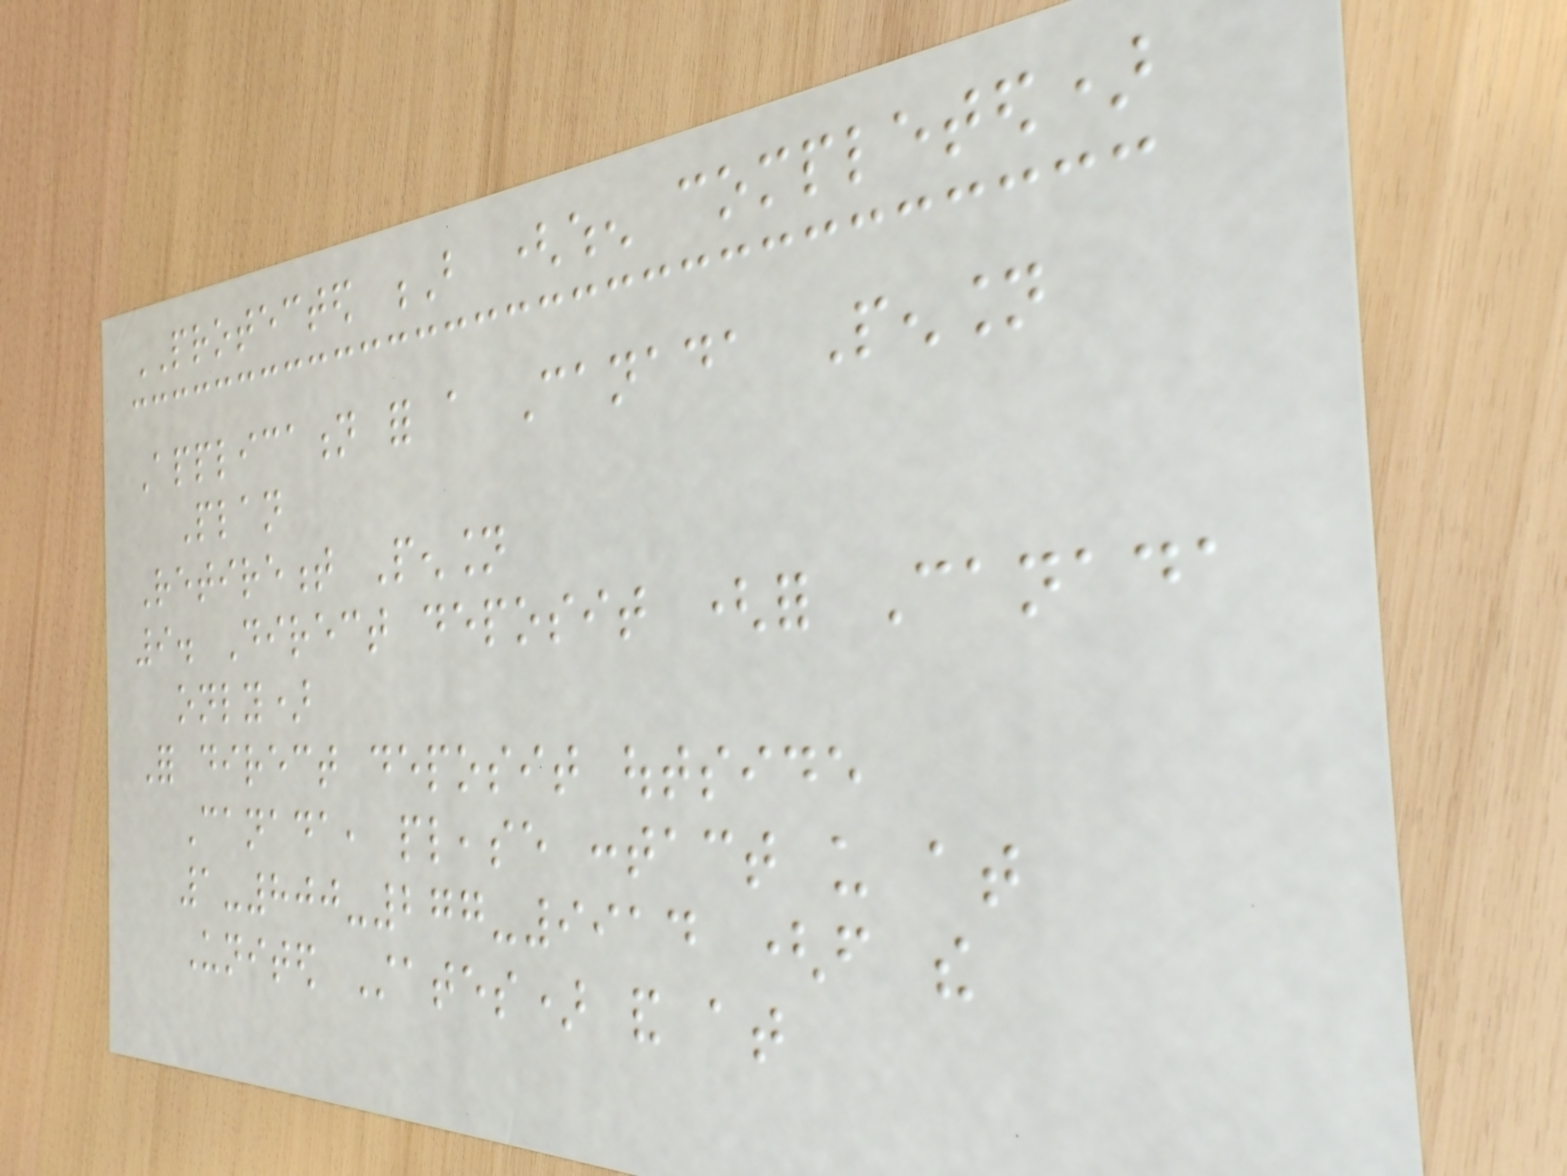PROTECTED B (when completed)
Application for a Canada Pension
Plan
Retirement Pension
9. Direct deposit (for Canada
only)
For direct deposit outside
Canada, please contact us at
1-800-277-9914 (from the
United States) and at
